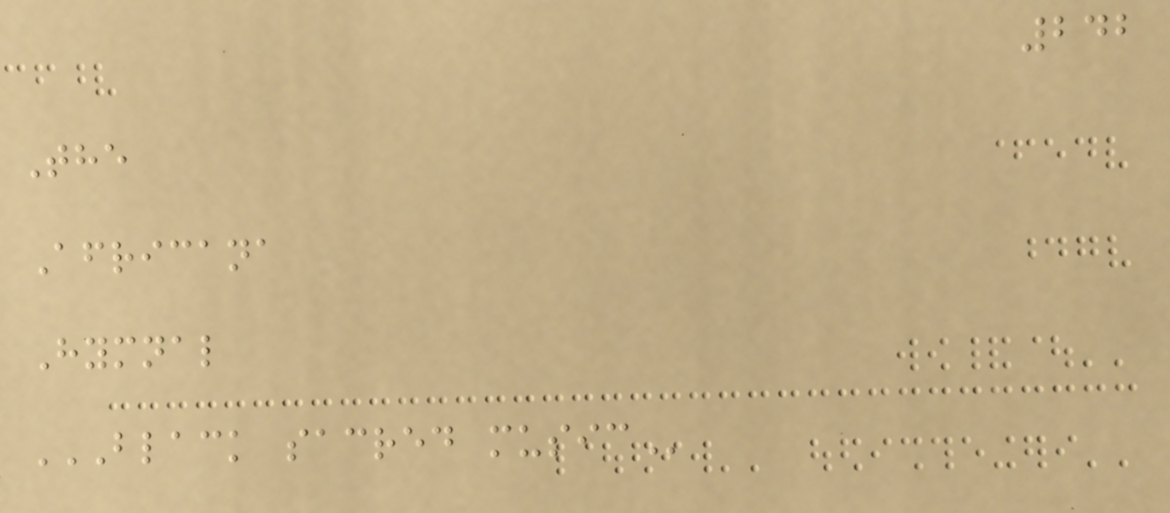242
The
Africana
Hymnal
BLACK SACRED MUSIC
